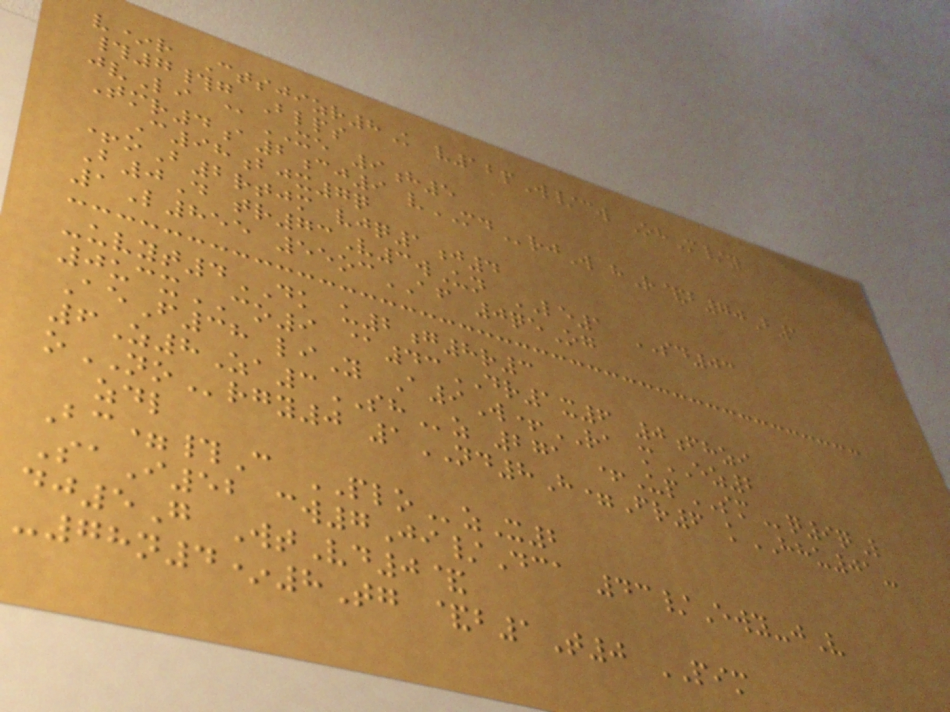v*r Ctsjizr8K v12pW/cw OhM/y
#7#g Blps
jvLi @XE 9h5
Tmr4a2cj9 vMDrjW hR&b70B1
C98bjx7q
+oB2rtjm vjq1j4
B0D tr73V3wUn LE1 SD03
1L855 55ocAF 0qeOg
-uvyt4DK u2g8r3
0ucxCO9 @43DR1x6 0fhzi
AeF38 liY A9W+RA mEZ2
6Z8Za3SHz 271 +UpSMq9qL
oNOrgy0 1ND8H=Fr6 kHHU01-
zdl
Bc=#C PLOzX2
SaI52 cw7Ji/Dca 43/Ewy-jV
dj5G WtVd0&
-78n4*8Tg &b1T0 PIM
